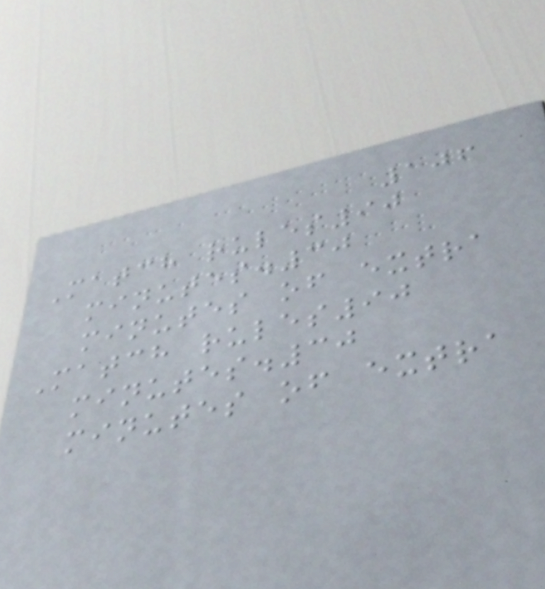106
Match rules90
minutes.30
minutes of extra
Match rules90
minutes.30
minutes of extra
